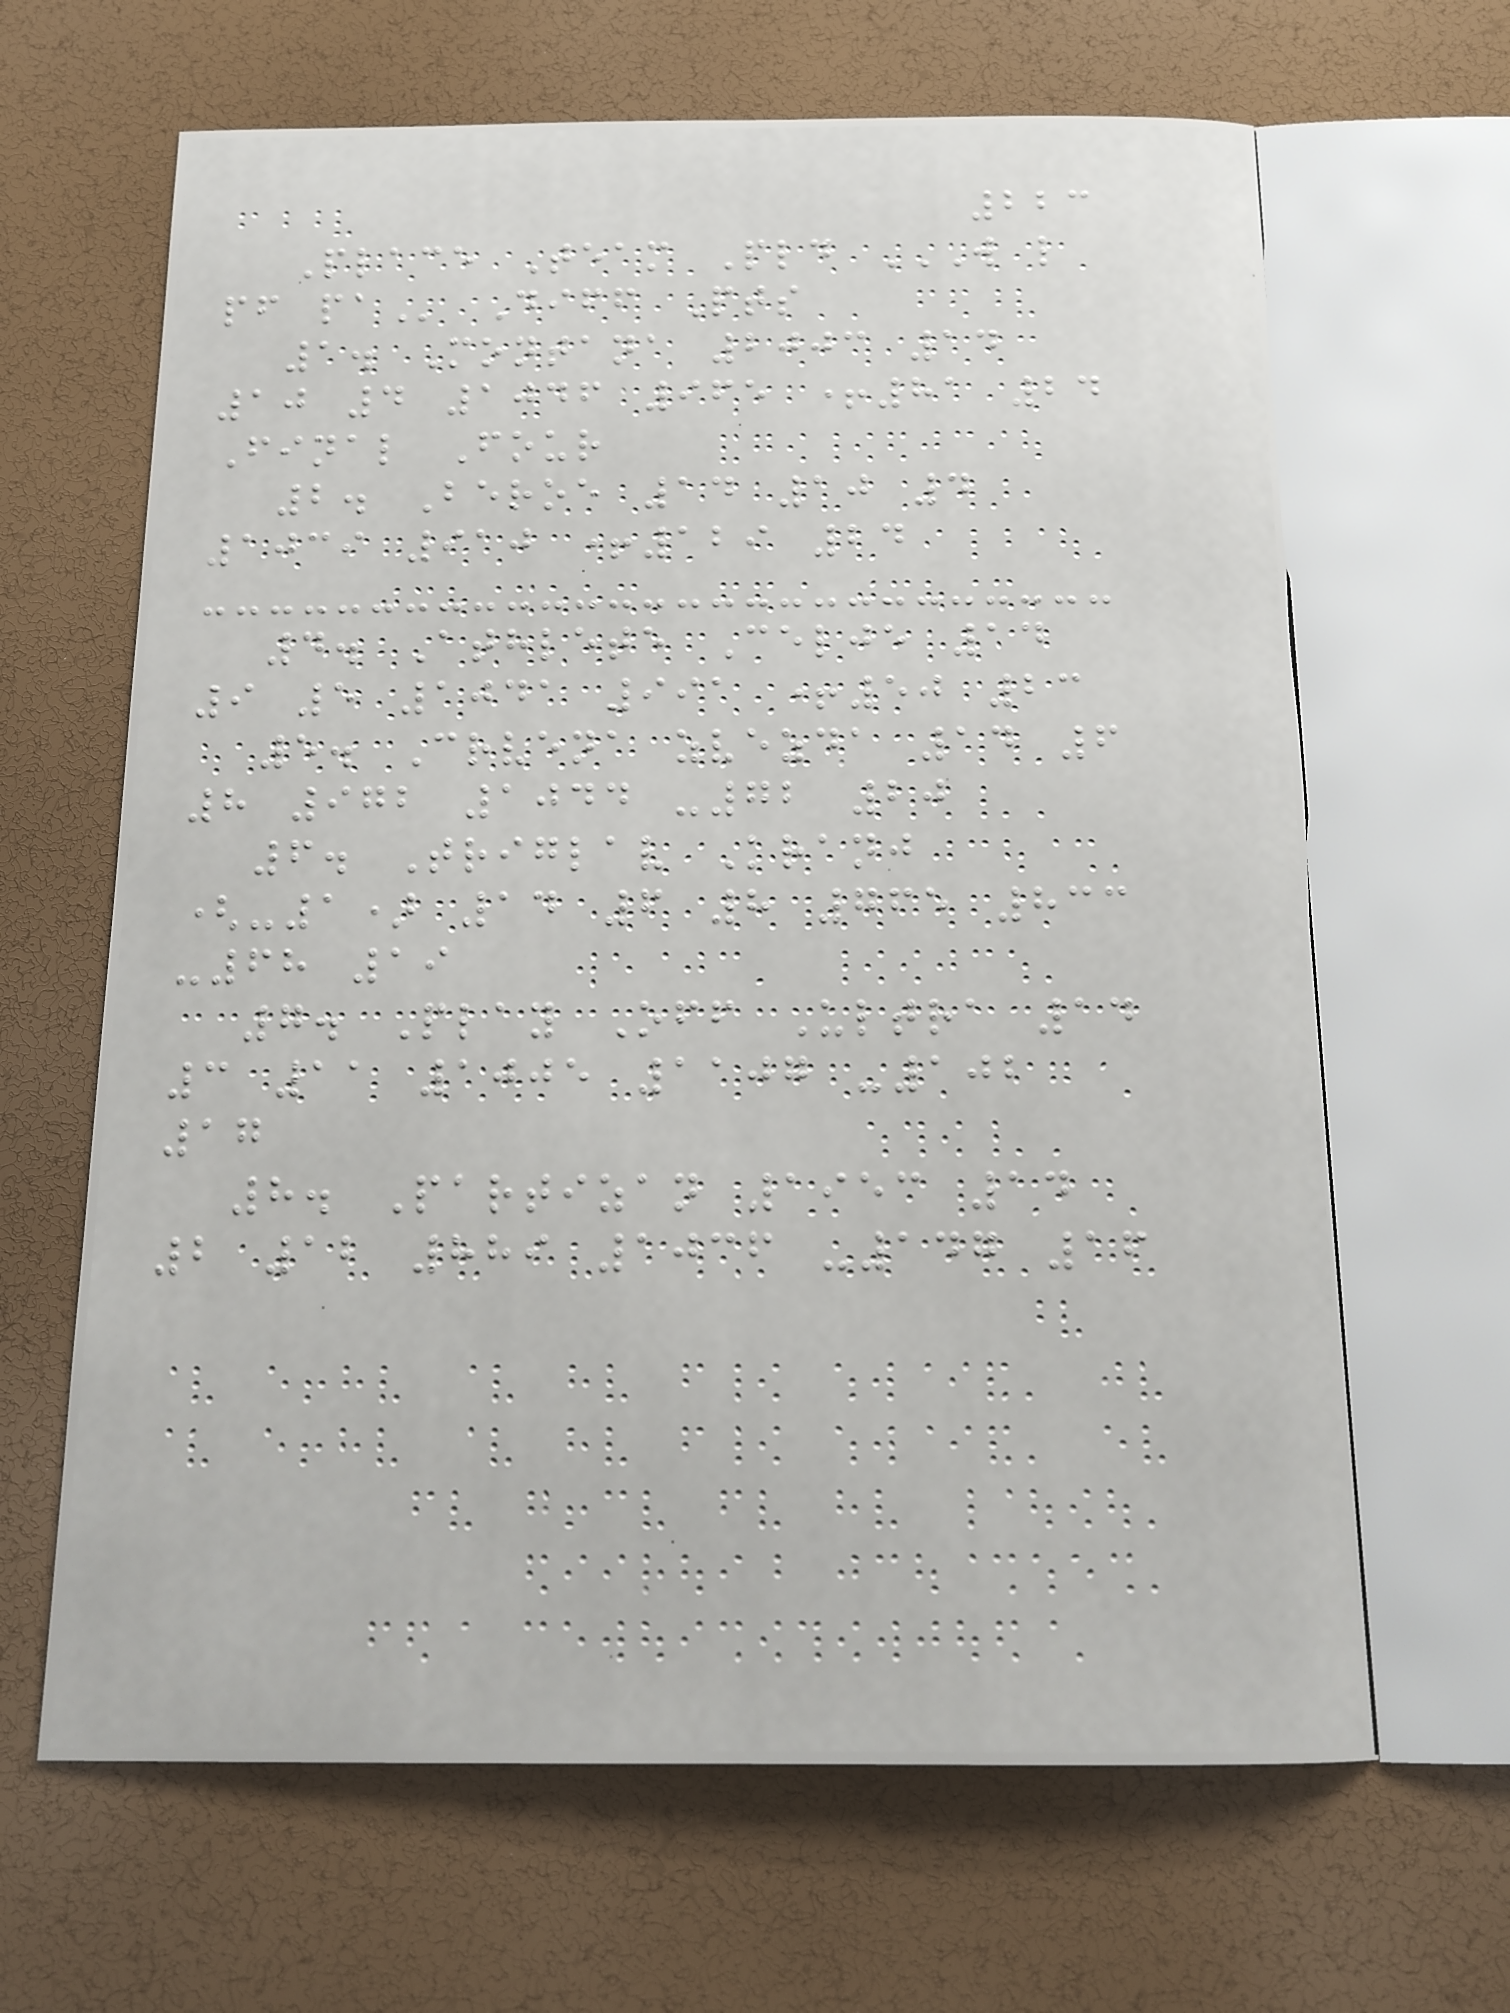223
Place Team Pld W L
PF PA Diff Pts
1. Montana 2003 14
10 4 1046 965 +81 24
Final Four
2. Beroe 14 10 4
1039 910 +129 24
4. Athlete Celje 14
9 5 1041 991 +50 23
5. Crvena zvezda 14 6
8 972 1044 -72 20
6. Triglav Kranj
(-1) 14 6 8 765 833
-68 19
7. Play Off Ultra 14
3 11 1005 1107 -102
17
8. Partizan 1953 14
2 12 889 1036 -147 16
